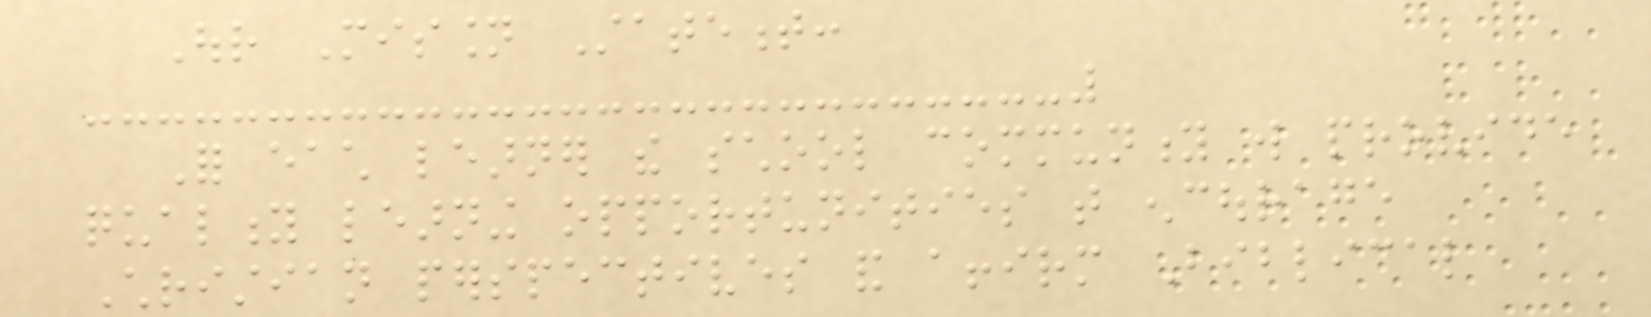Our Mission Statement:
For each learner the school community will provide
quality learning opportunities that encourage
Christian perspectives and affirm Biblical
